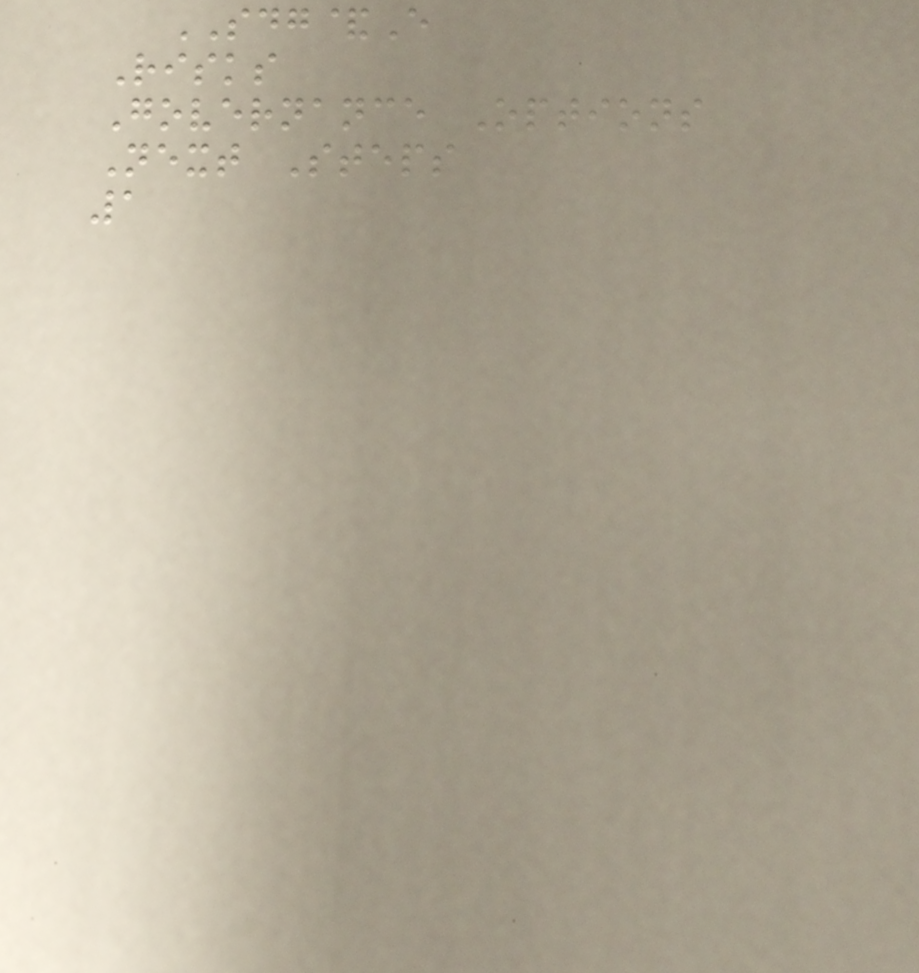SDG&E
Risks
Governance Options
Next Steps
1
